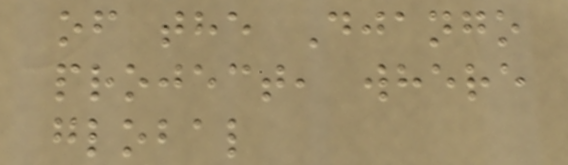of the Django
project, where
global
